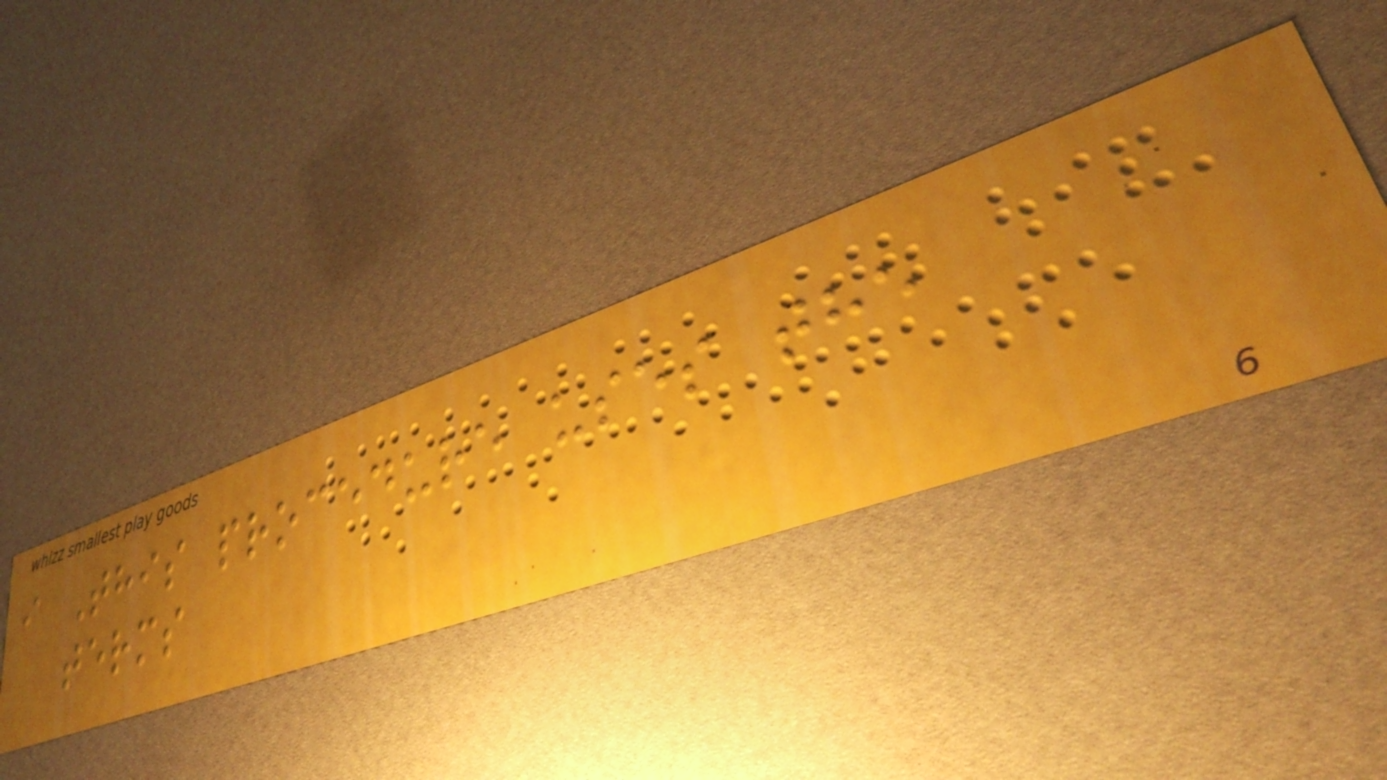i This procedure uses the
terms
